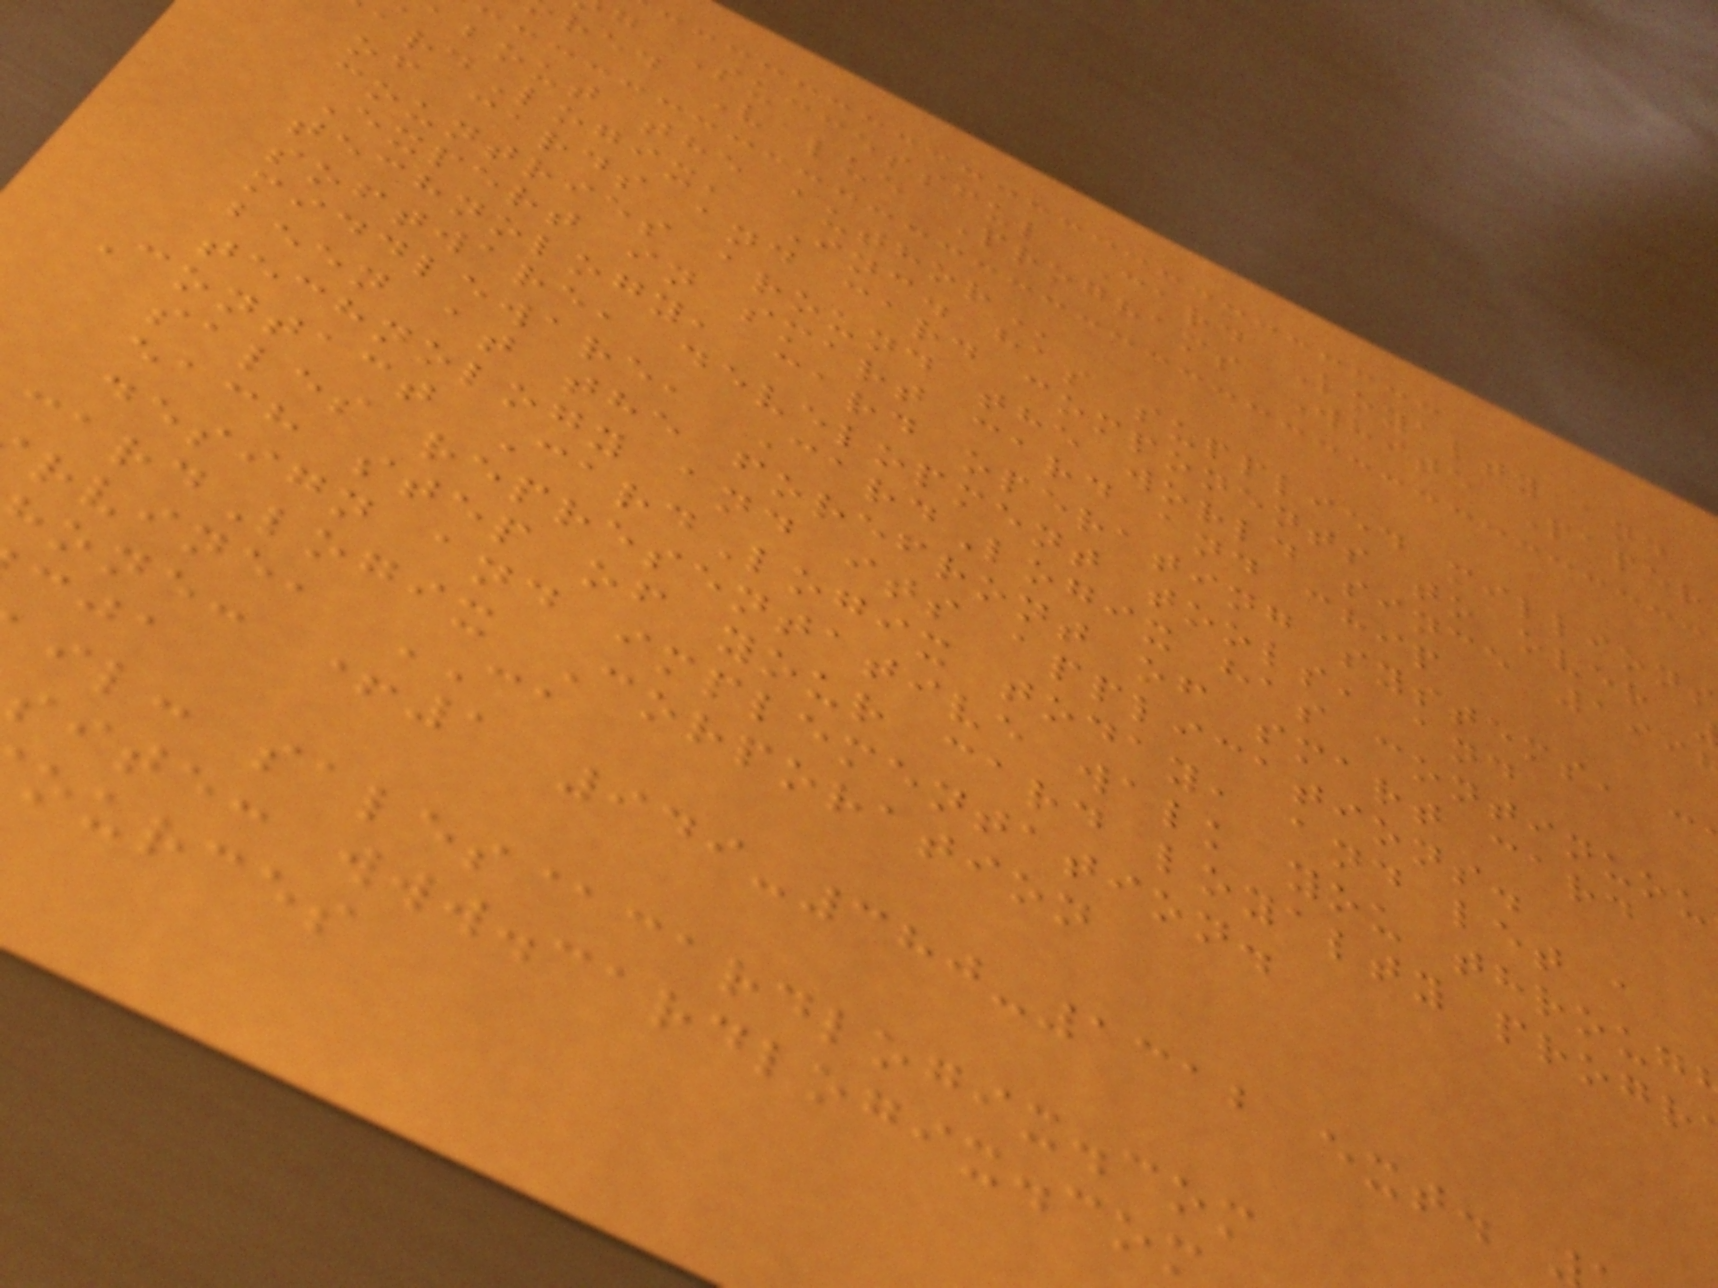g Successful Card Loyalty and
red Value Programs White Paper
about the
ardLogix, Inc. has supplied millions
of cards and card components to over
countries around the world since 199
Expert in smart card and chip
technology, card operating systems, c
software, development tools, and
middleware, CardLogix has continuou
been at the forefront of smart card
technology and its applications.
Contact CardLogix today, and let a
sales representative walk you throug
each step of your card loyalty progr
design and implementation.
ardLogix Corporation
rvine, CA
one: +1 949-380-1312 ext.
il: sales@cardlogix.com
site: www.cardlogix.com
ources
